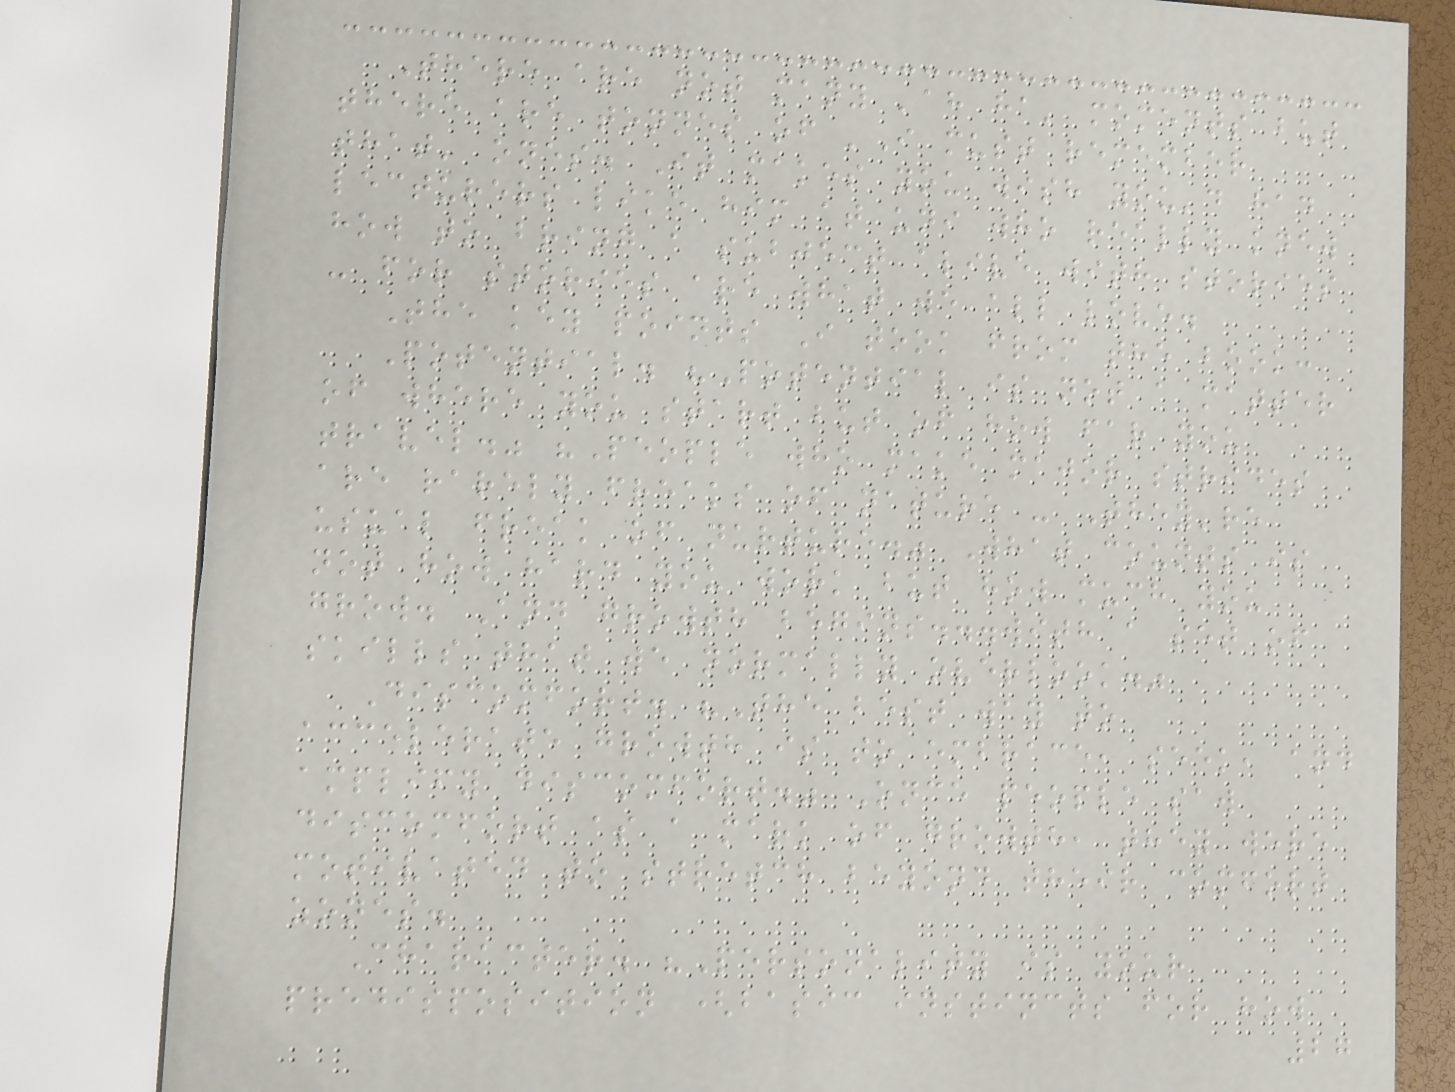There are not many 'ah ha' moments but
there are tonnes of 'I must remember
that' ones. It makes you wish you'd had
lecturers like him at uni who really knew
how to bring a subject alive with stories
- for stories are what we all love.
The key points I took from the book:
Potential. "Potential is not a matter
of where you start but of how far you
travel." "People who make major strides
are rarely freaks of nature - They're
usual freak of nurture." What counts is
not how hard you work but how much you
grow. And growth begins...with a set of
skills that we normally overlook."
Discomfort. "The best way to
accelerate growth is to embrace, seek, and
amplify discomfort." Once people saw
discomfort as a mark of growth, they were
motivated to stretch beyond their comfort
zones.
Character. "Personality is your
predisposition (basic instincts for how
27
